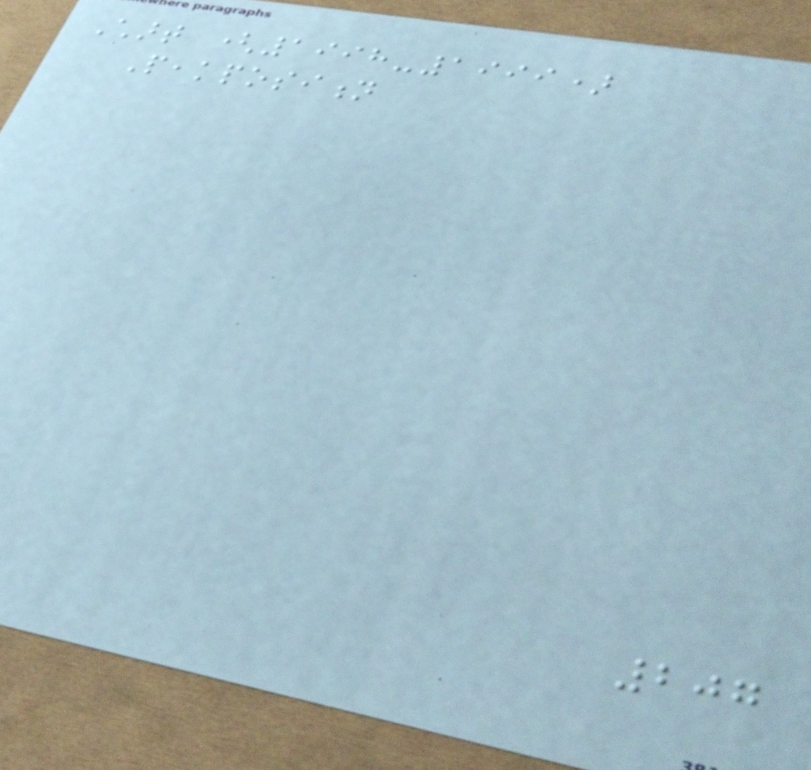Chart (1998-1999)
Peakposition
207
